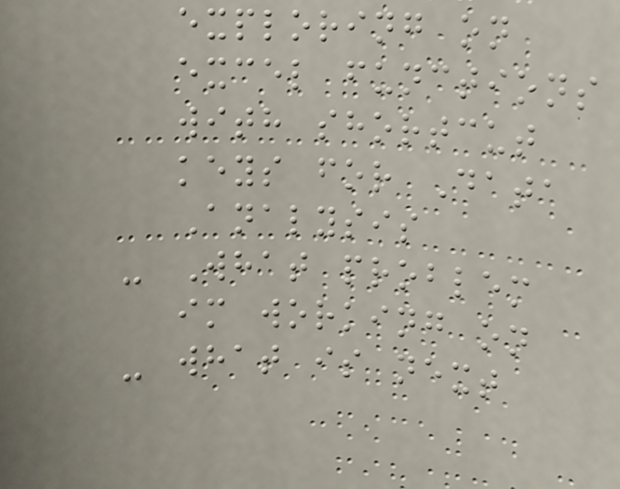exploring on
excel functions
with shortcut
keys for Data
Analysis
- What problem
im working on
- what is next
